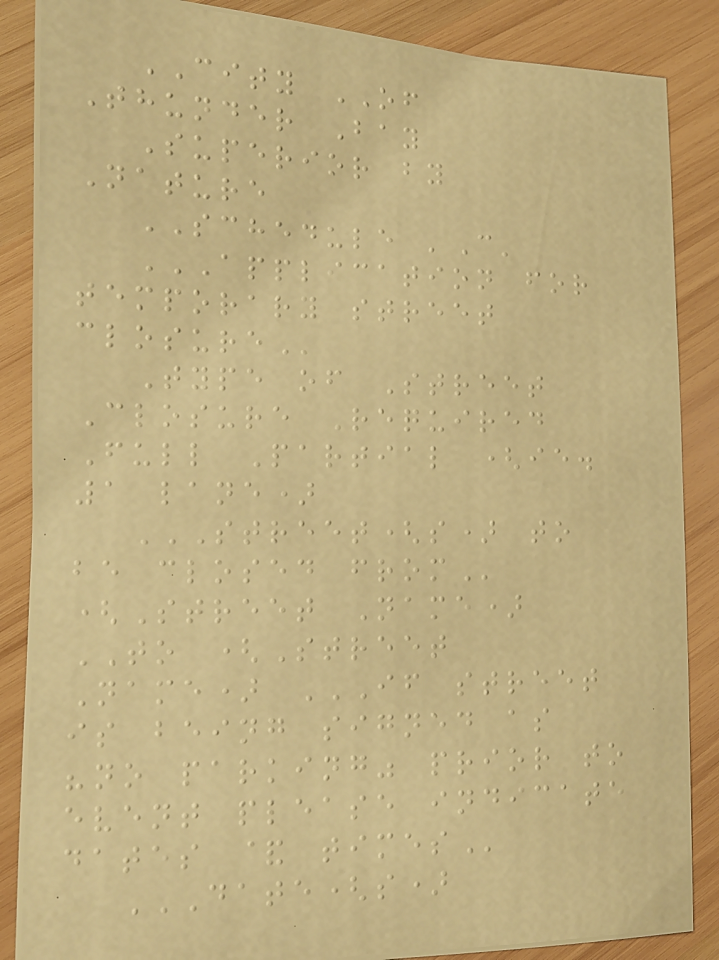CITY OF
Thunder Bay
Superior by
Nature
SCHEDULE 'C'
APPLICATION FOR
TEMPORARY STREET
CLOSURE
Type of Street
Closure Required
Full Partial (ie.
1 lane)
STREET(S) TO
BE CLOSED FROM
(Street Name)
TO (Street
Name) IF STREET
IS BEING SIGNED AS
"NO PARKING" PRIOR TO
EVENT PLEASE INDICATE
DATES & TIMES
DATE(S)
